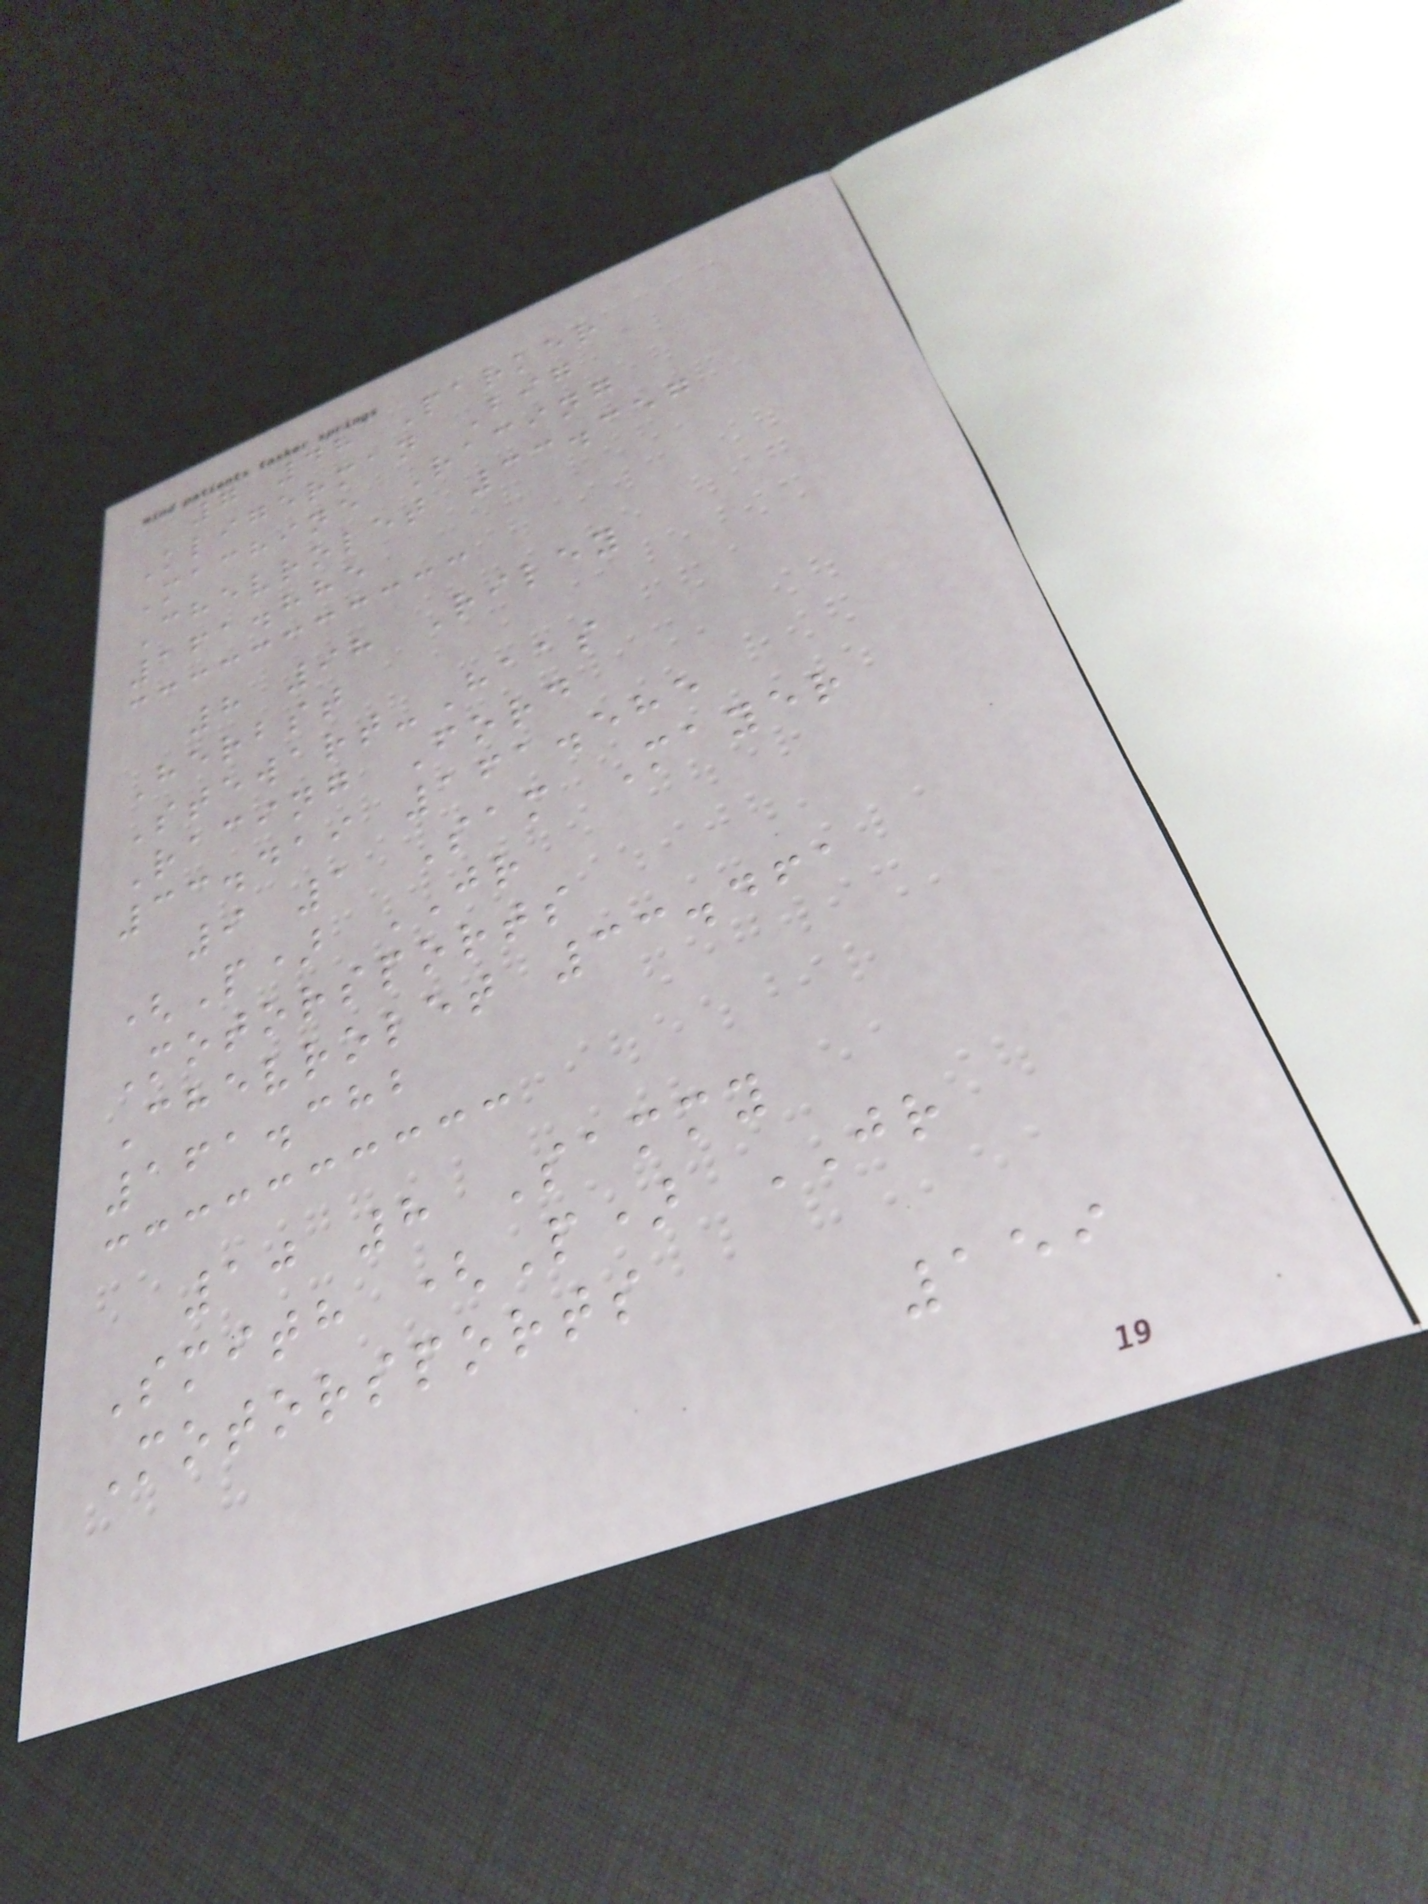7 48 Parker
Kligerman Big
Machine Racing
Chevrolet 33.357
161.885
8 98 Riley
Herbst
Stewart-Haas
Racing Ford
33.419 161.585
9 1 Sam Mayer
(P) JR
Motorsports
Chevrolet 33.461
161.382
10 8 Sammy
Smith (P) JR
Motorsports
159
